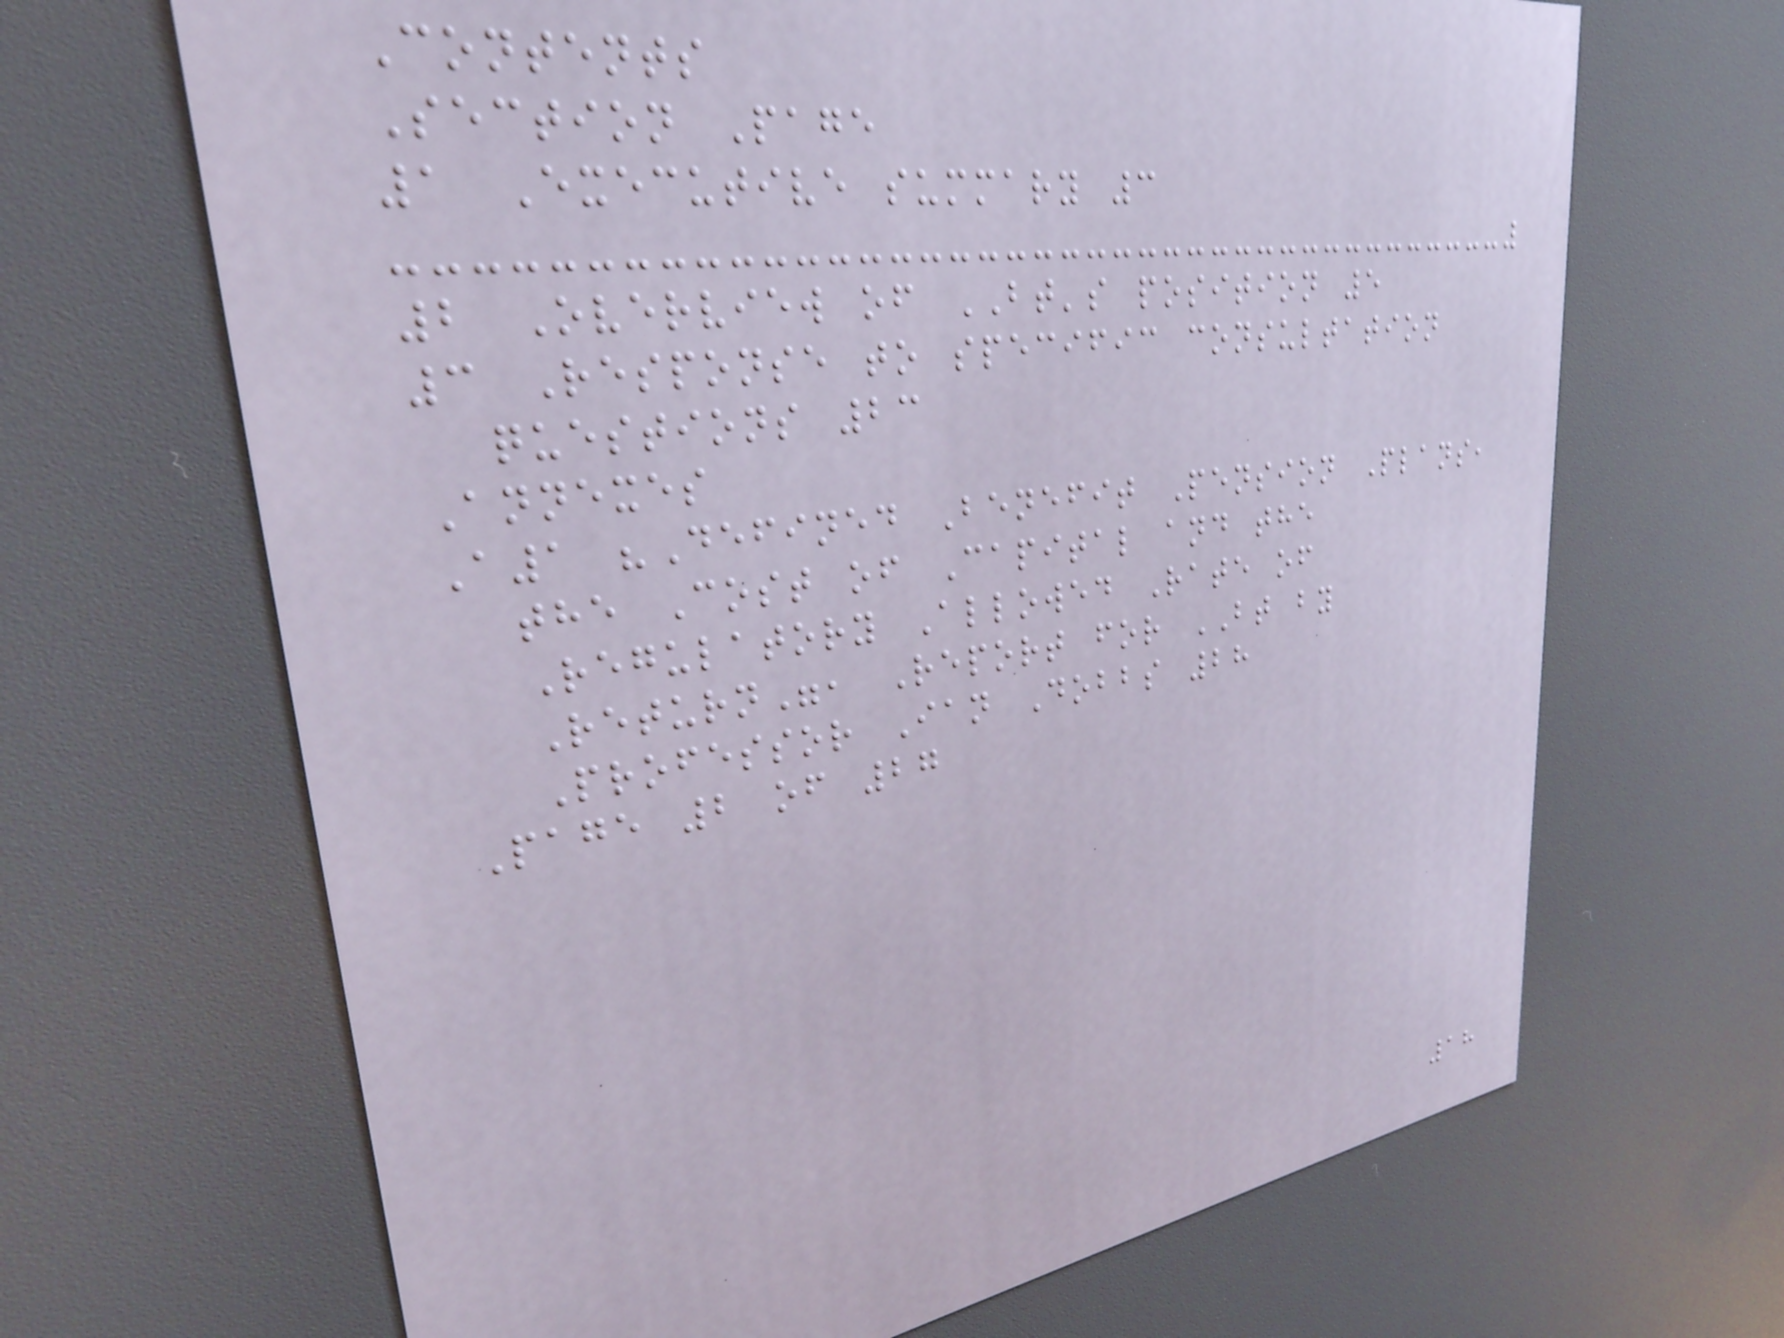Contents
Section Page
1 Executive summary 3
2 Overview of BT's position 5
3 Response to specific consultation
questions 23
Annexes
A1 "Defined Benefit Pension Plans,
the Cost of Capital and the
Regulatory Allowed Rate of
Return", Report for BT by
Professor Ian Dobbs 28
Page 2 of 27
18
